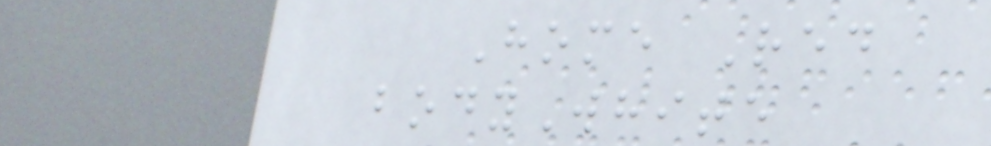Home Red
bodyWhite
